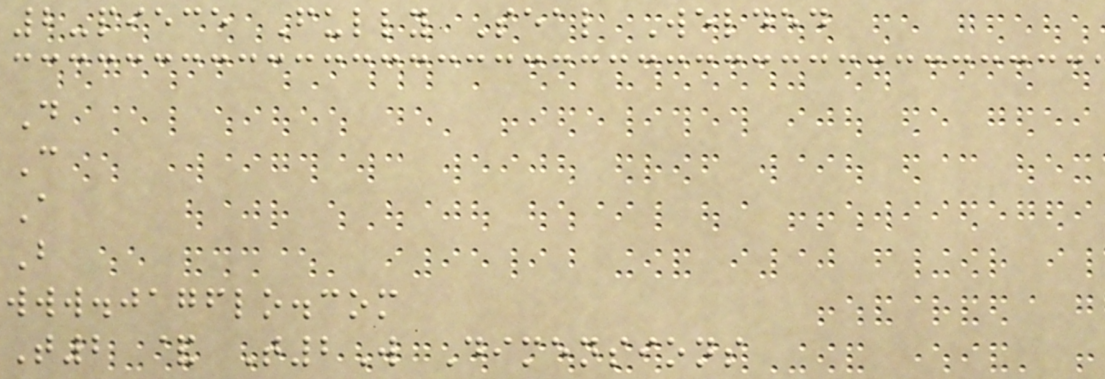2-piece Fully Seal Welded
D
C
A
B
www.jagflo.com
T2 & T2W Dimensions
